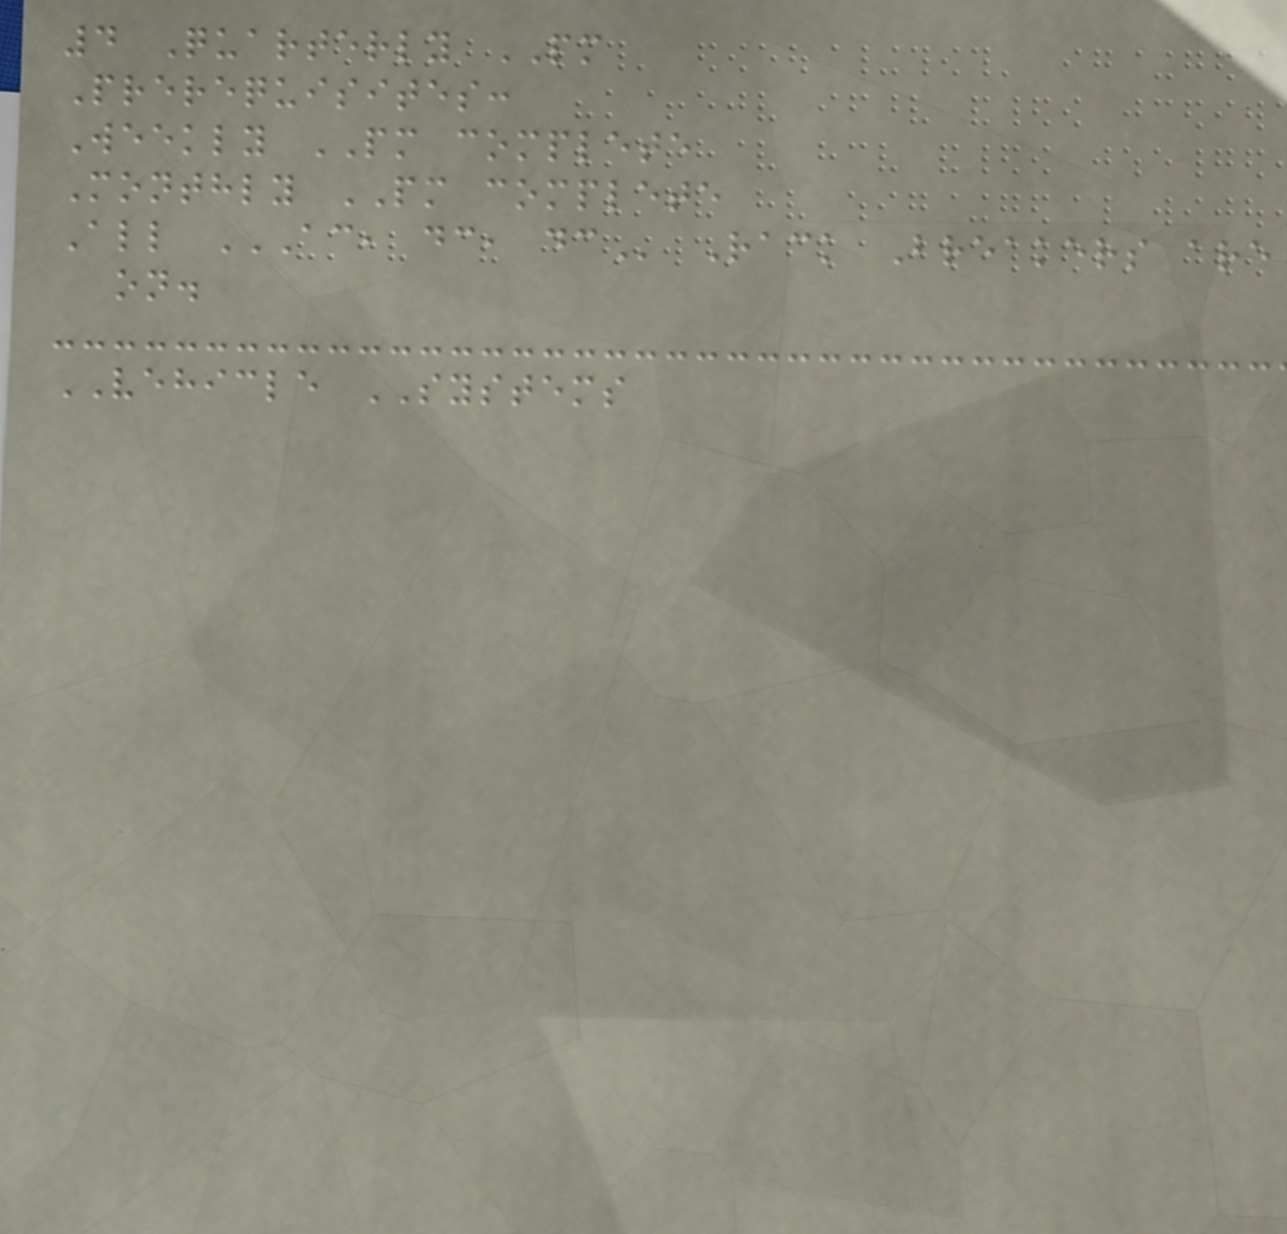4 Quarterly PM
Prerequisites:
Weekly PM complete
Monthly PM complete
All AC, DC, DC Rack Breakers are
on.
VEHICLE SYSTEMS
